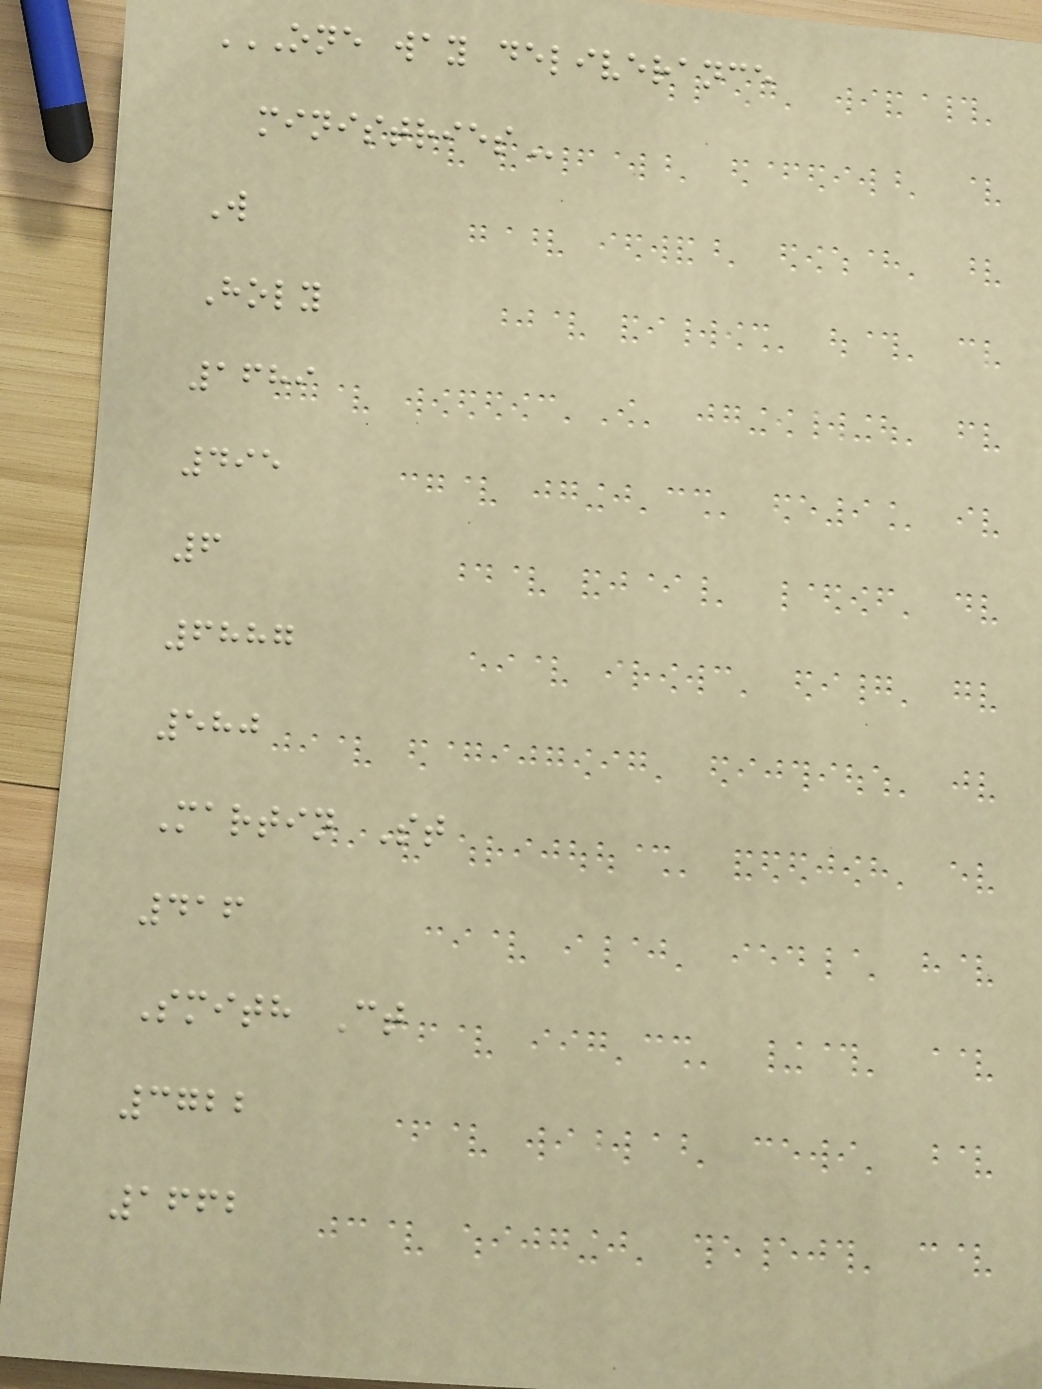ONE WAY DELIVERANCE
MINISTRIES
W
Holy
1689
495
6
6887
580
Martin St
416
Smith Ct
3722
1662
